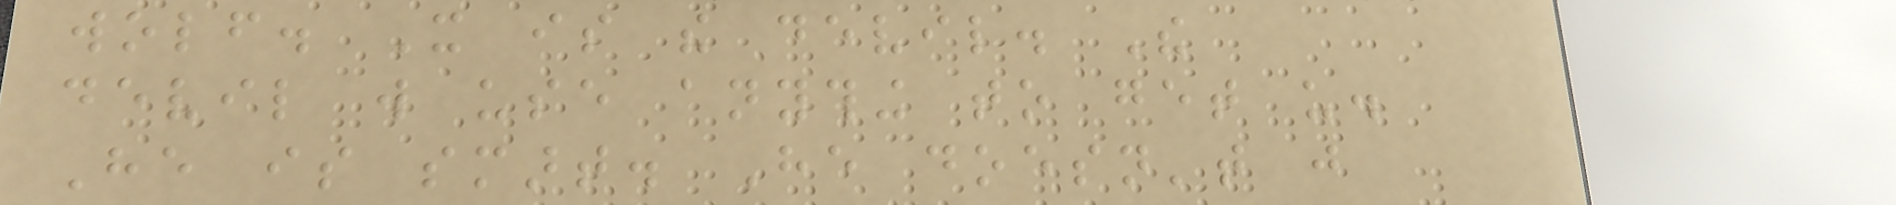wolf. It is the devil. The
devil will use anything to get us.
He is smart. He doesn't just
